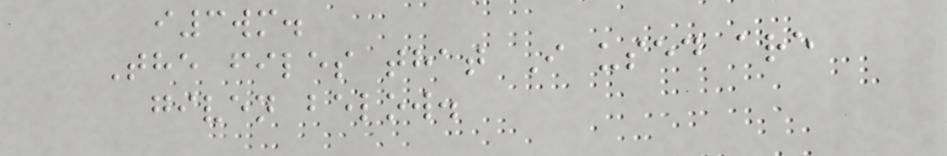i3wm.
The files that I used are
given below.
